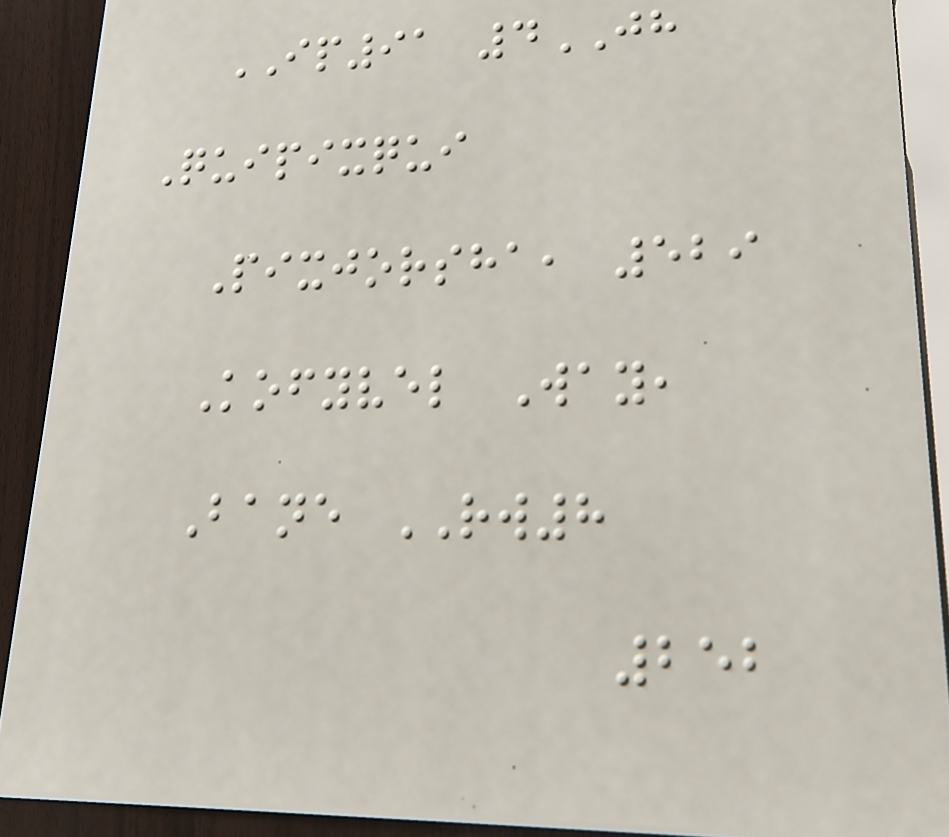IP91 4JH
Quipixqui
Pixjorsha, 529
Kofyvel Way,
Bane RW8
252
